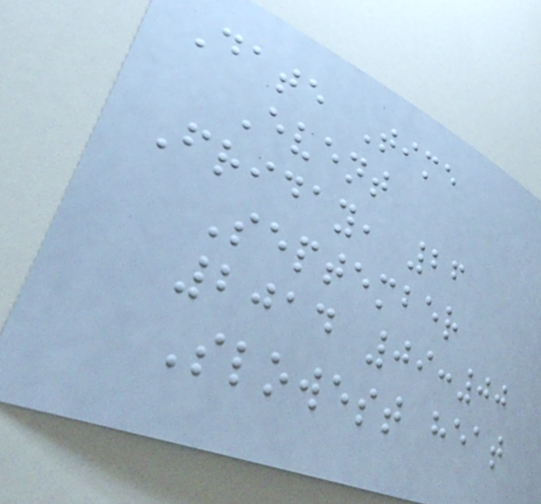Date Time
Event
Friday, 26
September
2014 09:00
Slowest heat
